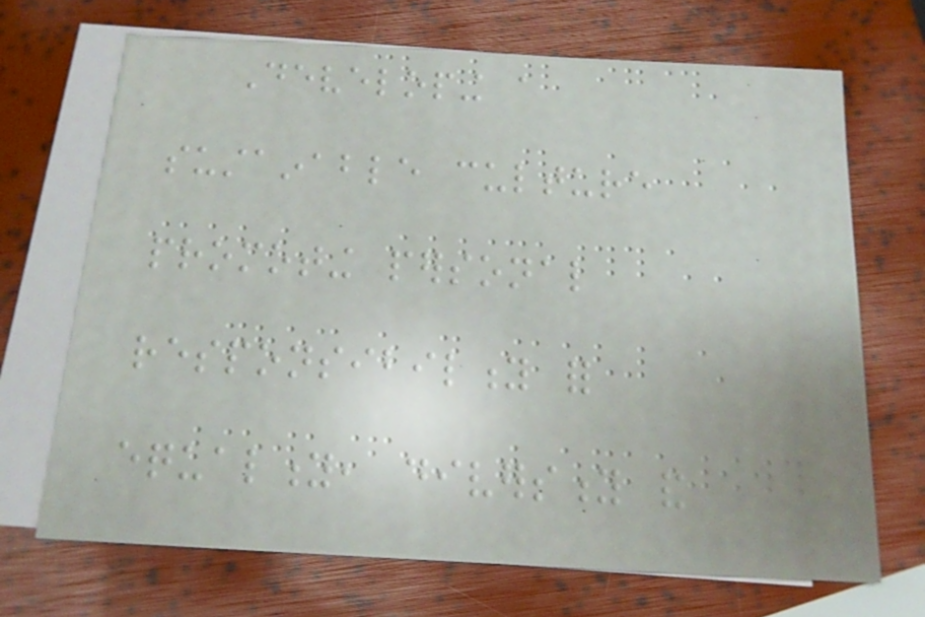Developing a
sustainable culture
promoting personal
responsibility for
equality, diversity and
